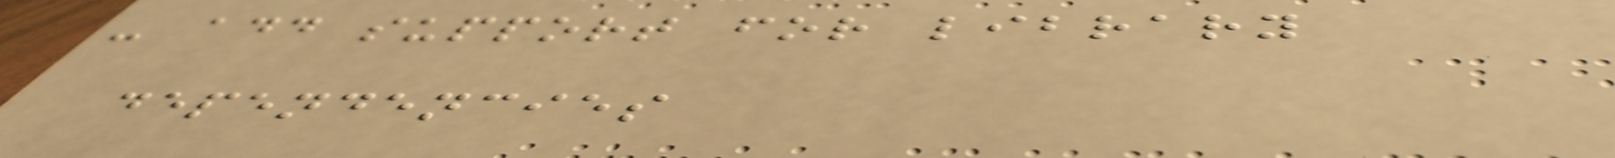- add support for library
dependencies
